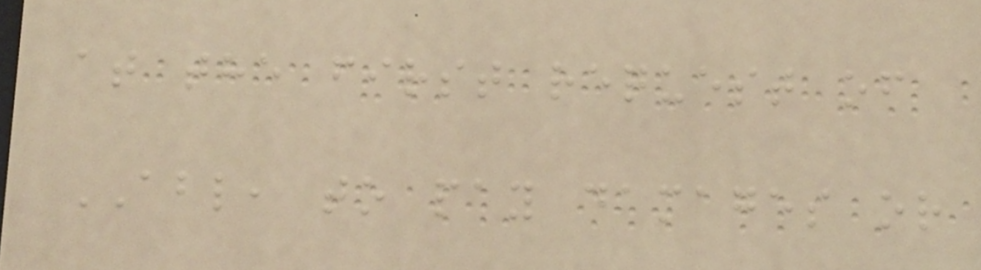at the first request of
ABL, to pay damages or
